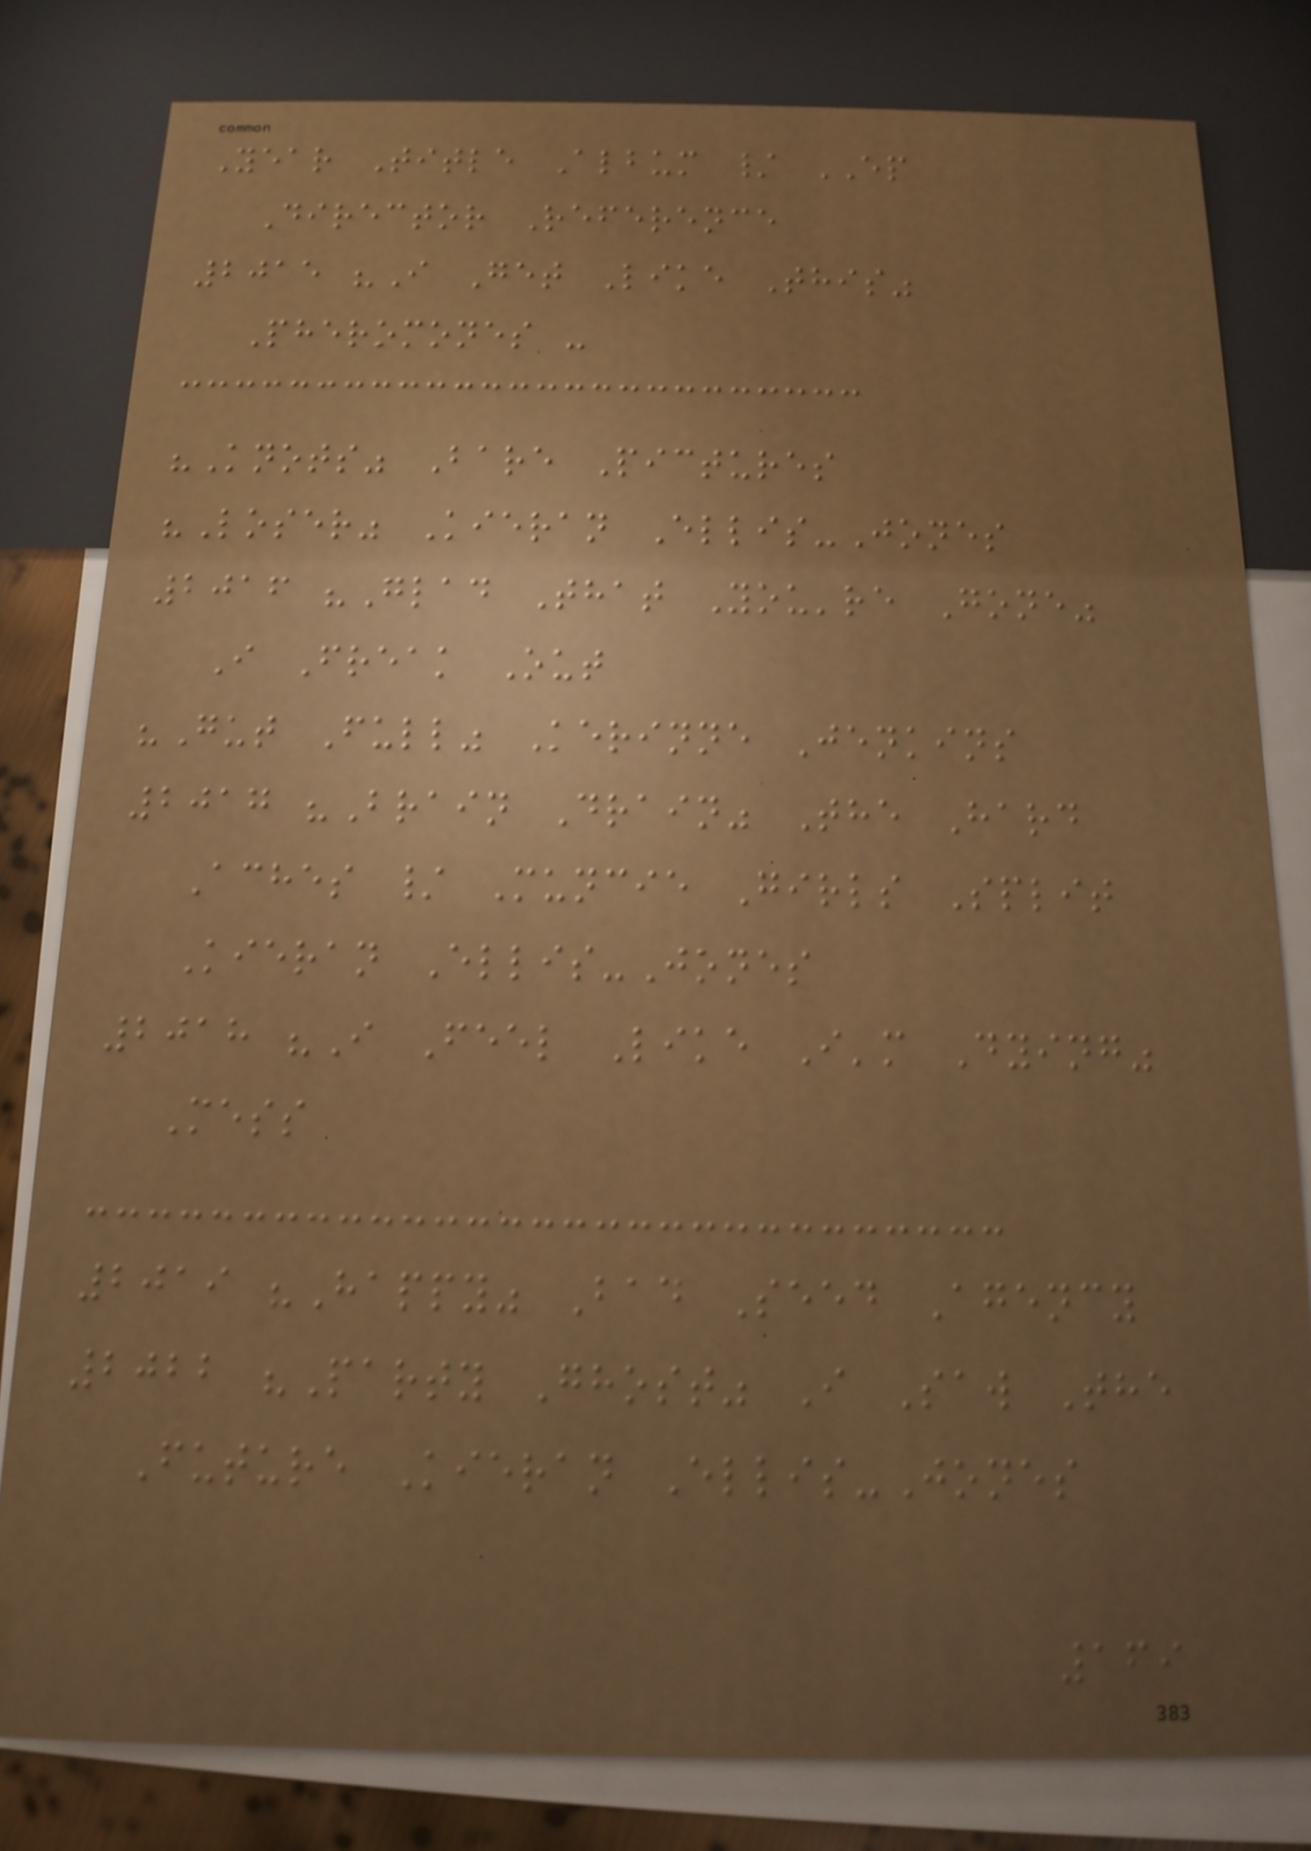Year Title Album / EP
Director Reference
2015 "I Get Like This"
Pheromones -
"Knots" Bare Pictures
"Loser" Kieran Ellis-Jones
2016 "Glad That You're Gone"
I Freak Out
"Gut Full" Kerinne Jenkins
2017 "Brain Drain" The Hard
Aches / Muncie Girls Split
Kieran Ellis-Jones
2018 "I Feel Like I'm Dying"
Mess
2019 "Happy" Bad Seed Agency
2022 "Party Ghost" I Saw The
Future Kieran Ellis-Jones
169
